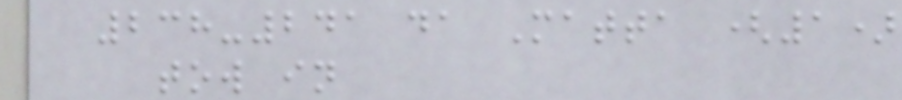238-241 da Matta (1)
tow in
